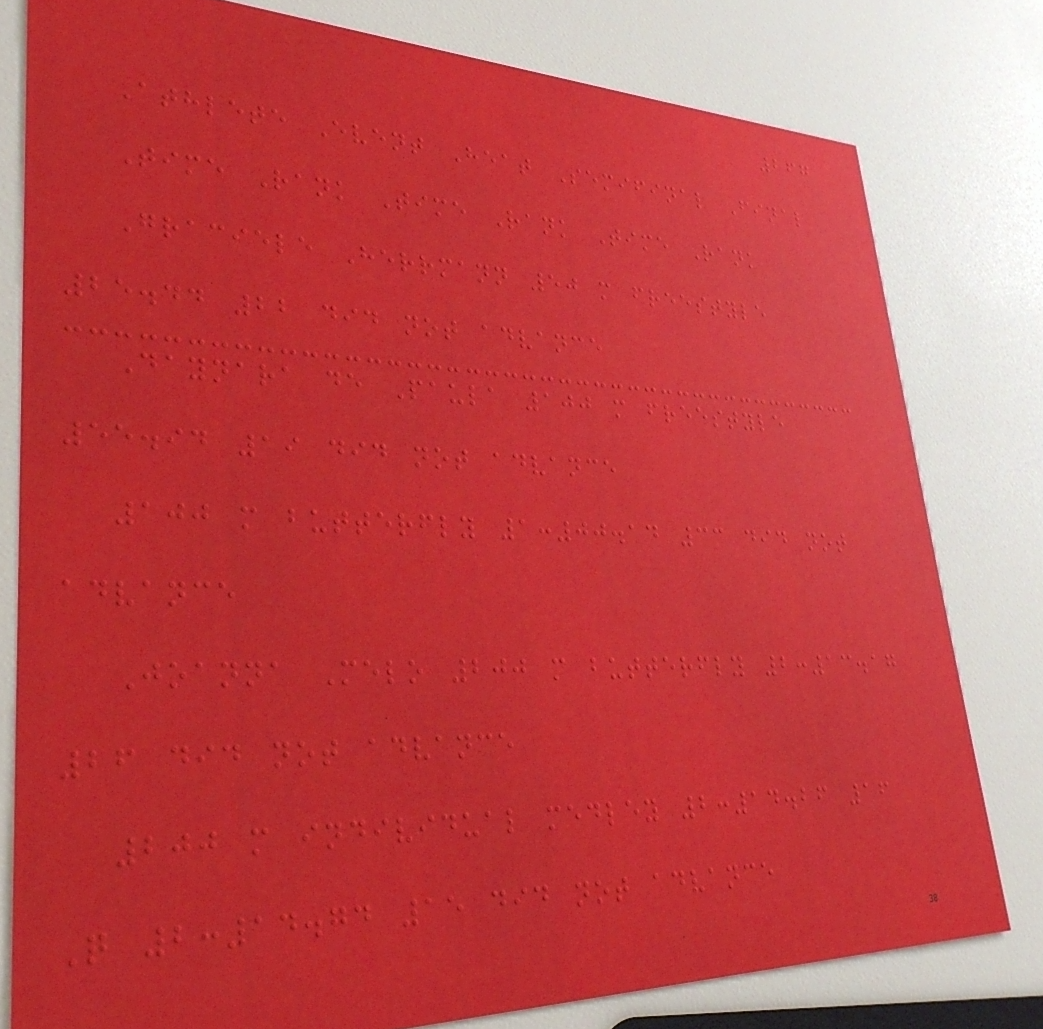267
Athlete Event Heat Semifinal Final
Time Rank Time Rank Time Rank
Graciele Herrmann 50 m freestyle
25.44 22 did not advance
Daynara de Paula 100 m freestyle
55.94 19 did not advance
100 m butterfly 1:00.14 33 did not
advance
Joanna Melo 200 m butterfly 2:13.17
26 did not advance
200 m individual medley 2:14.26 16
Q 2:14.74 15 did not advance
